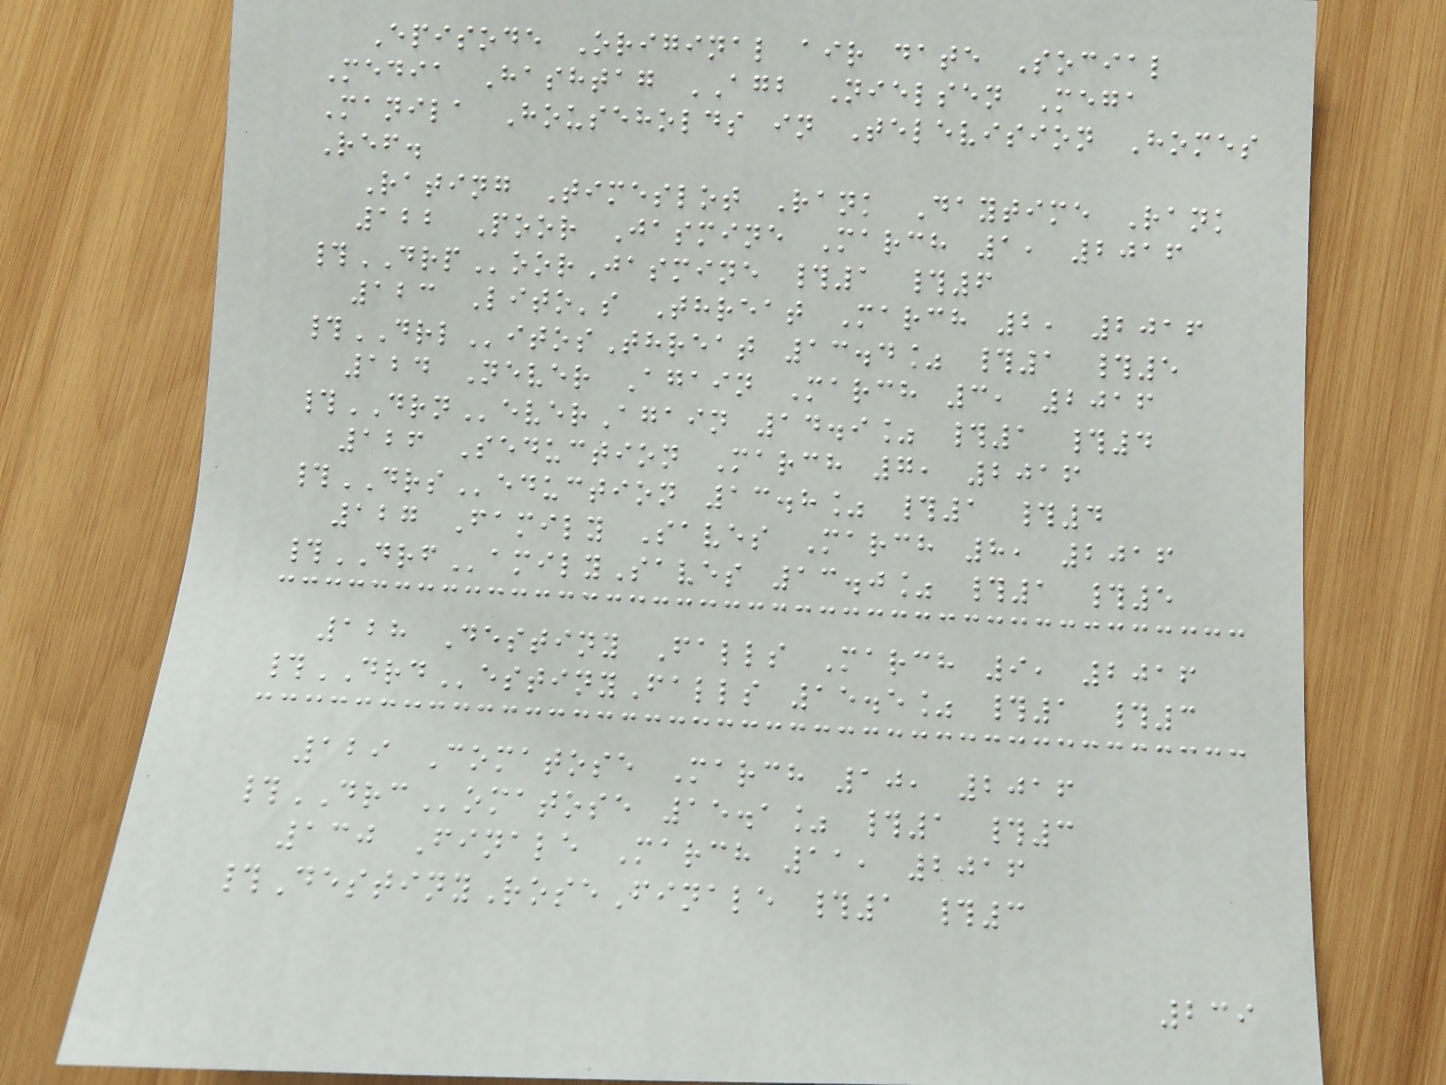Episode Original air date Social
Media Hashtag AGB Nielsen Mega
Manila Households in Television Homes
Ref.
Rating Timeslot Rank Daytime Rank
122 Poor Jasmine March 1, 2016
#DRPoorJasmine #1 #6
123 Lito's Threat March 2, 2016
#DRLitosThreat 13.4% #1 #5
124 Never Again March 3, 2016
#DRNeverAgain 14.9% #1 #4
126 Seduction March 7, 2016
#DRSeduction 13.8% #1 #4
127 Family Saves March 8, 2016
#DRFamilySaves 13.0% #1 #5
128 Destiny Falls March 9, 2016
#DRDestinyFalls 15.5% #1 #3
129 Comatose March 10, 2016
#DRComatose 15.1% #1 #3
130 Finale March 11, 2016
#DestinyRoseFinale #1 #3
239
